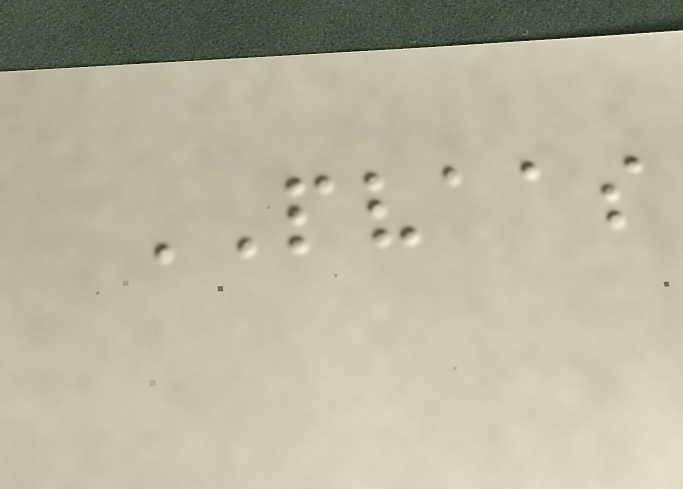PVAAS
